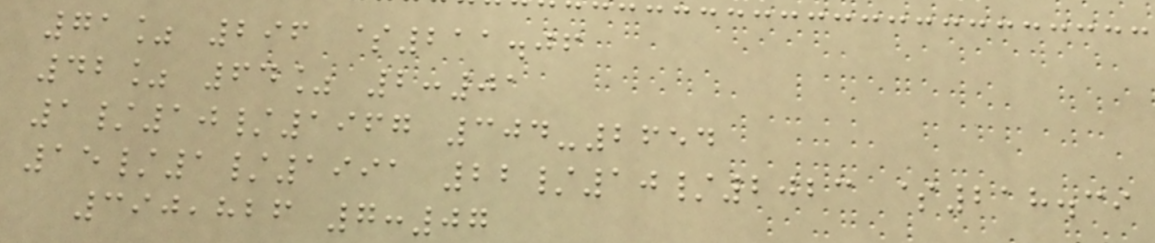71% 296 $211.06
42% 64% 2:01
1/10/1967 304-2654
15/1/1991 22/10/2023 $218.39
390,826 7:07
